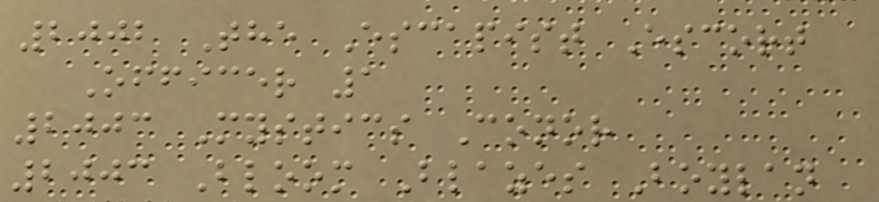2002 The Escapist Escort
Officer 1
2003 Mystics Conor
2003 Bloom Blazes Boylan
